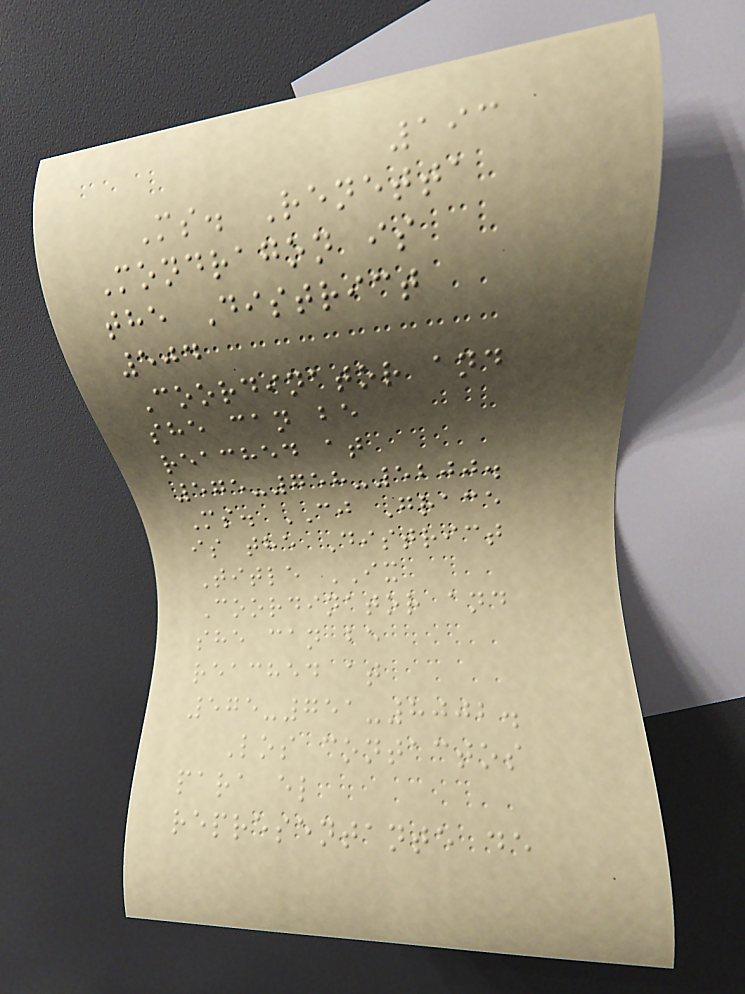193
Ms. Renetta
Mondragon is
the District
504
Coordinator and
she can be
reached at
575-758-5200.
Ms. CJ Grace
is the District
Title IX
Coordinator and
she can be
reached at
575-751-8002.
Los contactos
para el
representante de
